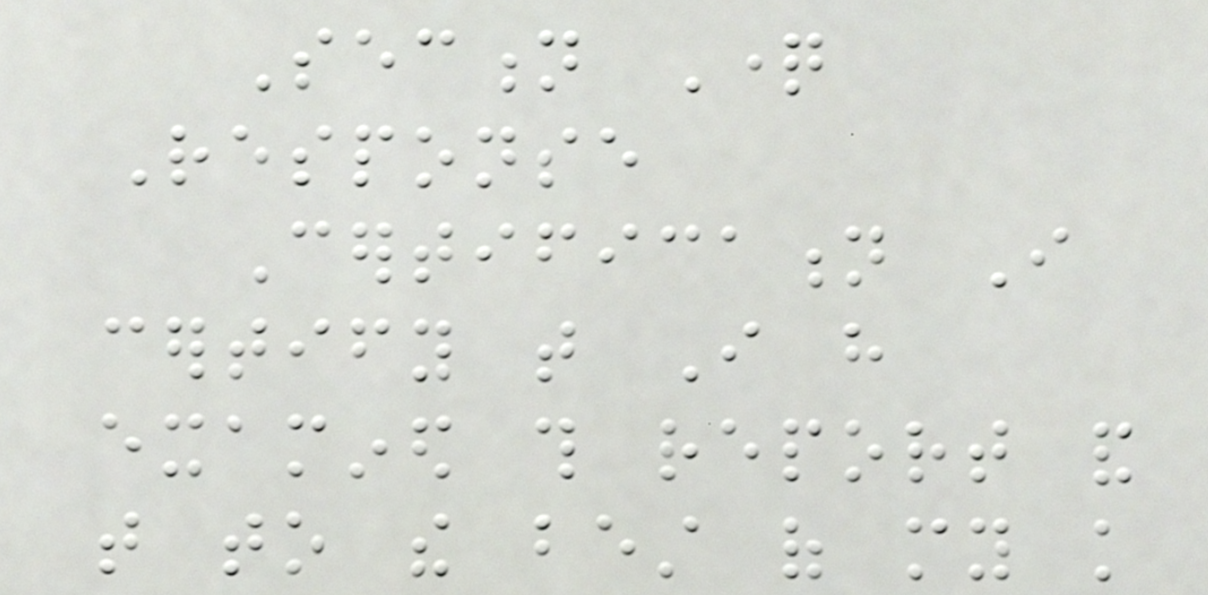Section Question
Response
Certification I
certify that I have
examined this report and
that to the best of my knowledge
